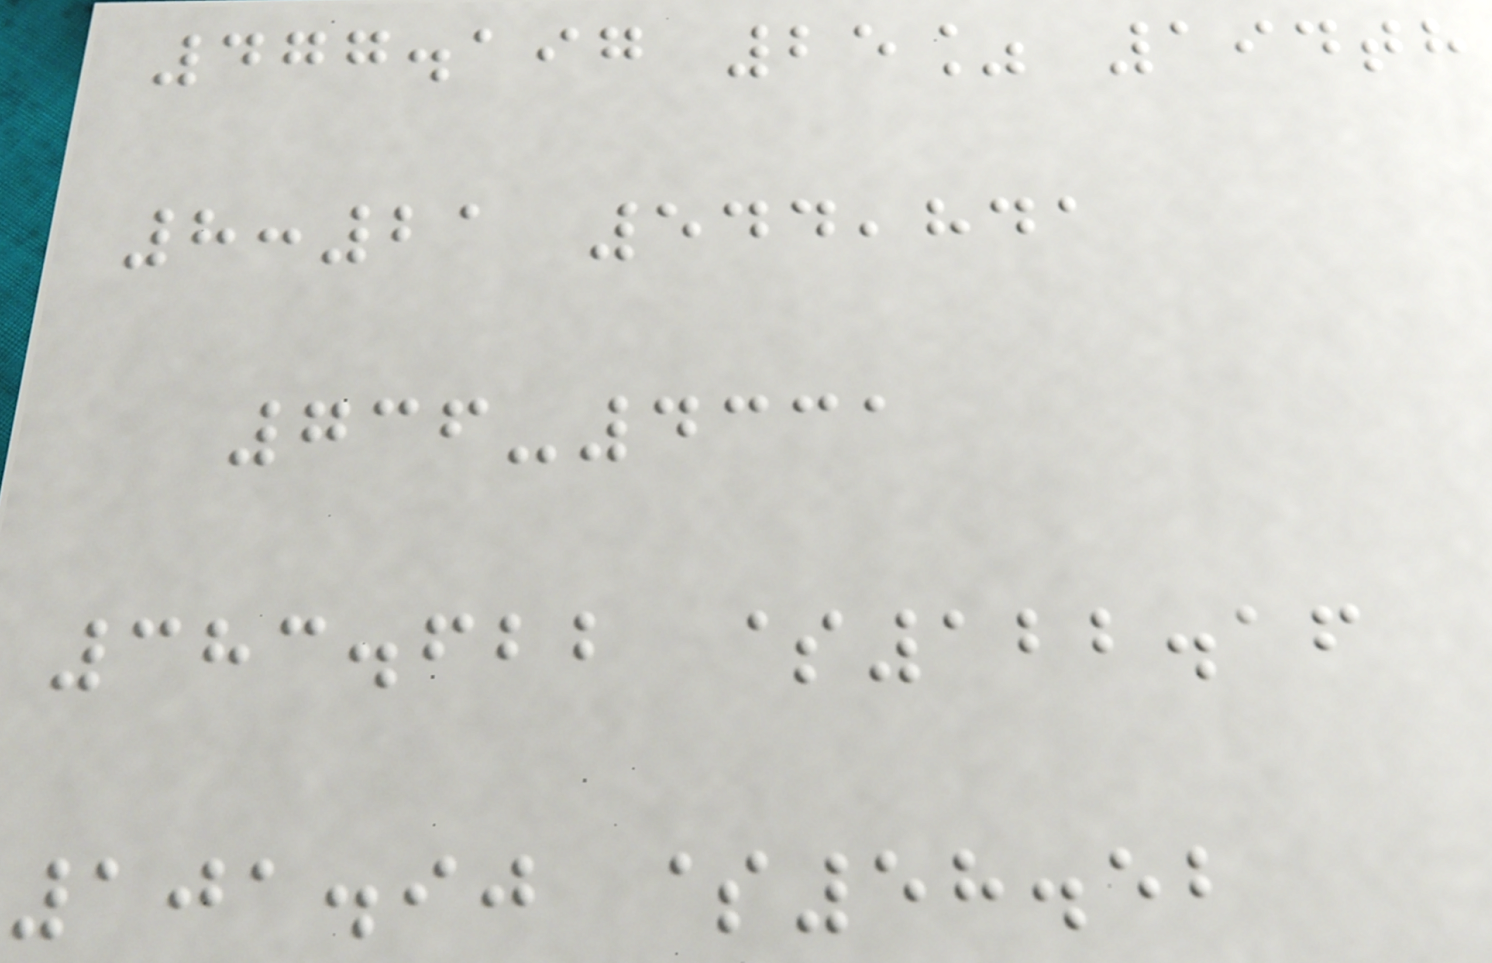477.197 25% 194th
8:21 544,841
736-4331
383.622 $122.16
101.90 $58.52
